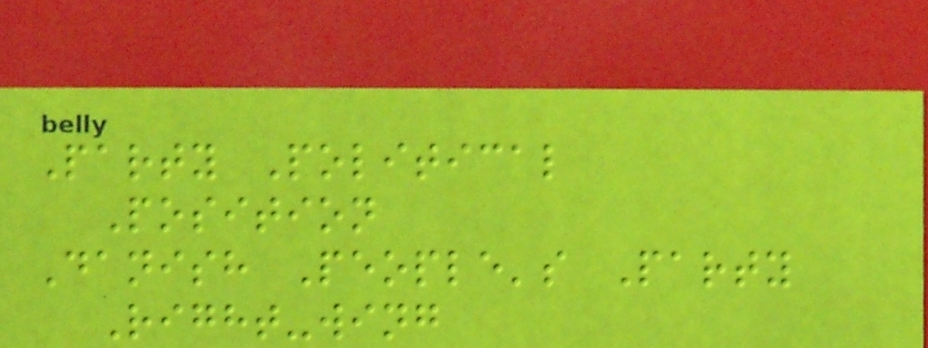Party Political
Position
Danish People's Party
Right-wing
